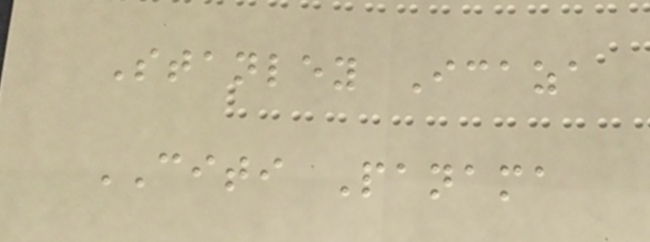Stanley Icaza
CITI Panama
